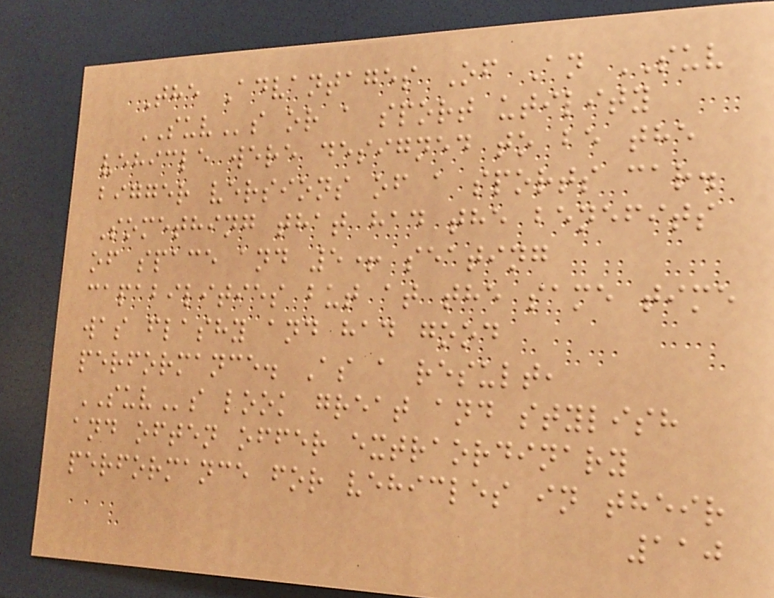The Advantages Of An SUV
SUVs or a sport utility
vehicle were designed to be the
bigger versions of a sports car.
Something that had the benefits
of space and 5+ seating
capabilities but at the same time
was flashy and had good
performance. As a result,
SUVs look great and stylish
and often offer extraordinary
performance for vehicles in their
110
